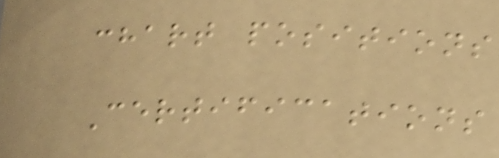chart positions
Certifications
